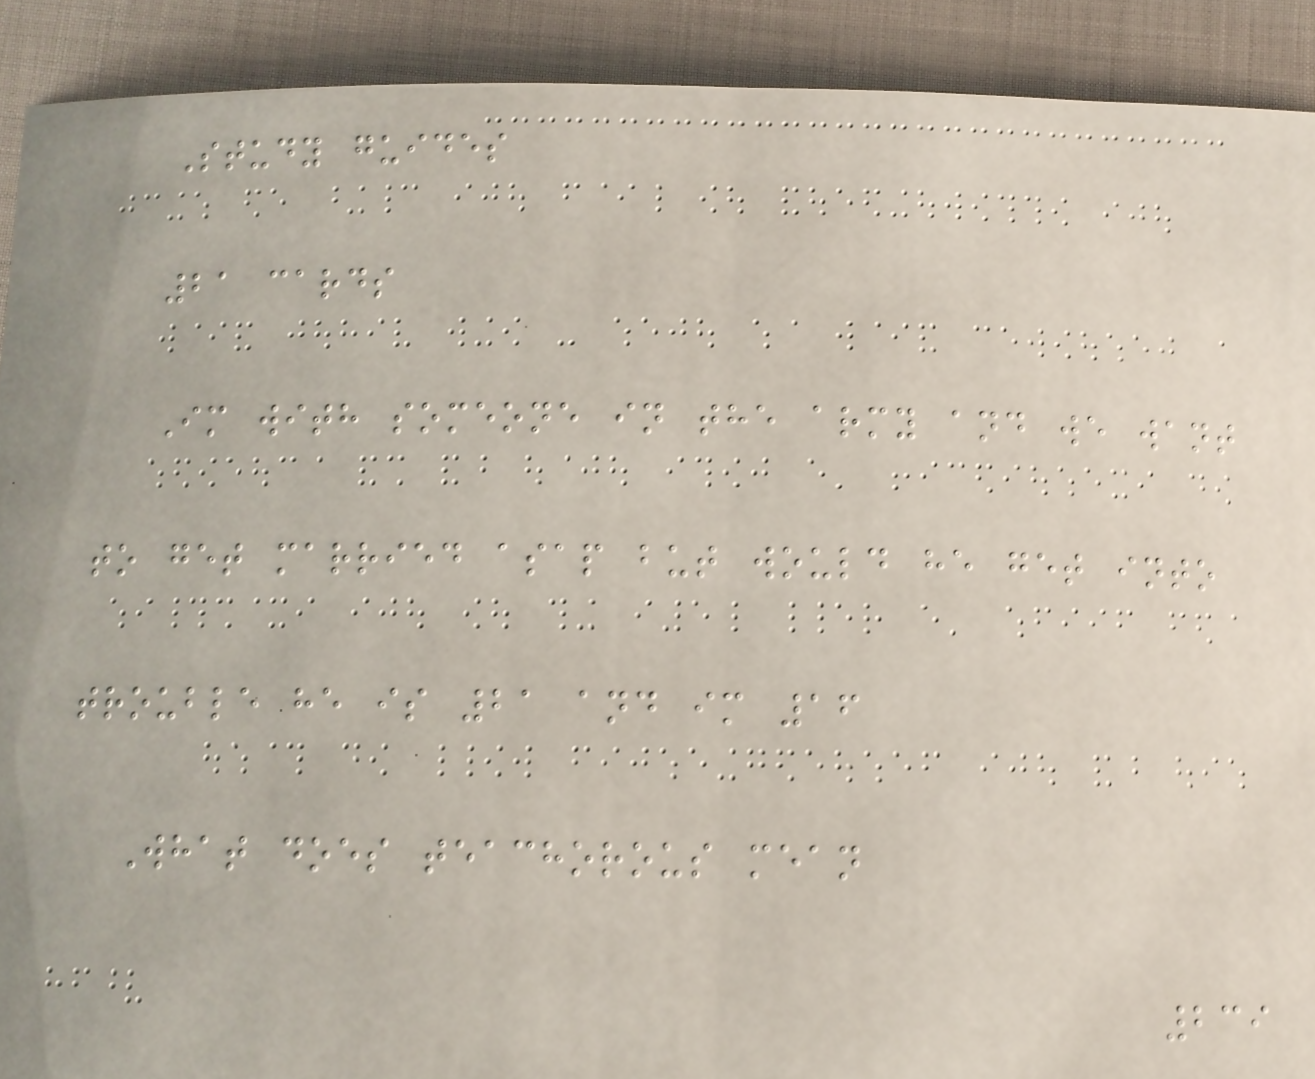Study guides
21 cards
Im with someone in the army and we want
to get married asap but would he get into
trouble he is 21 and im 16
What does teachorous mean
239
